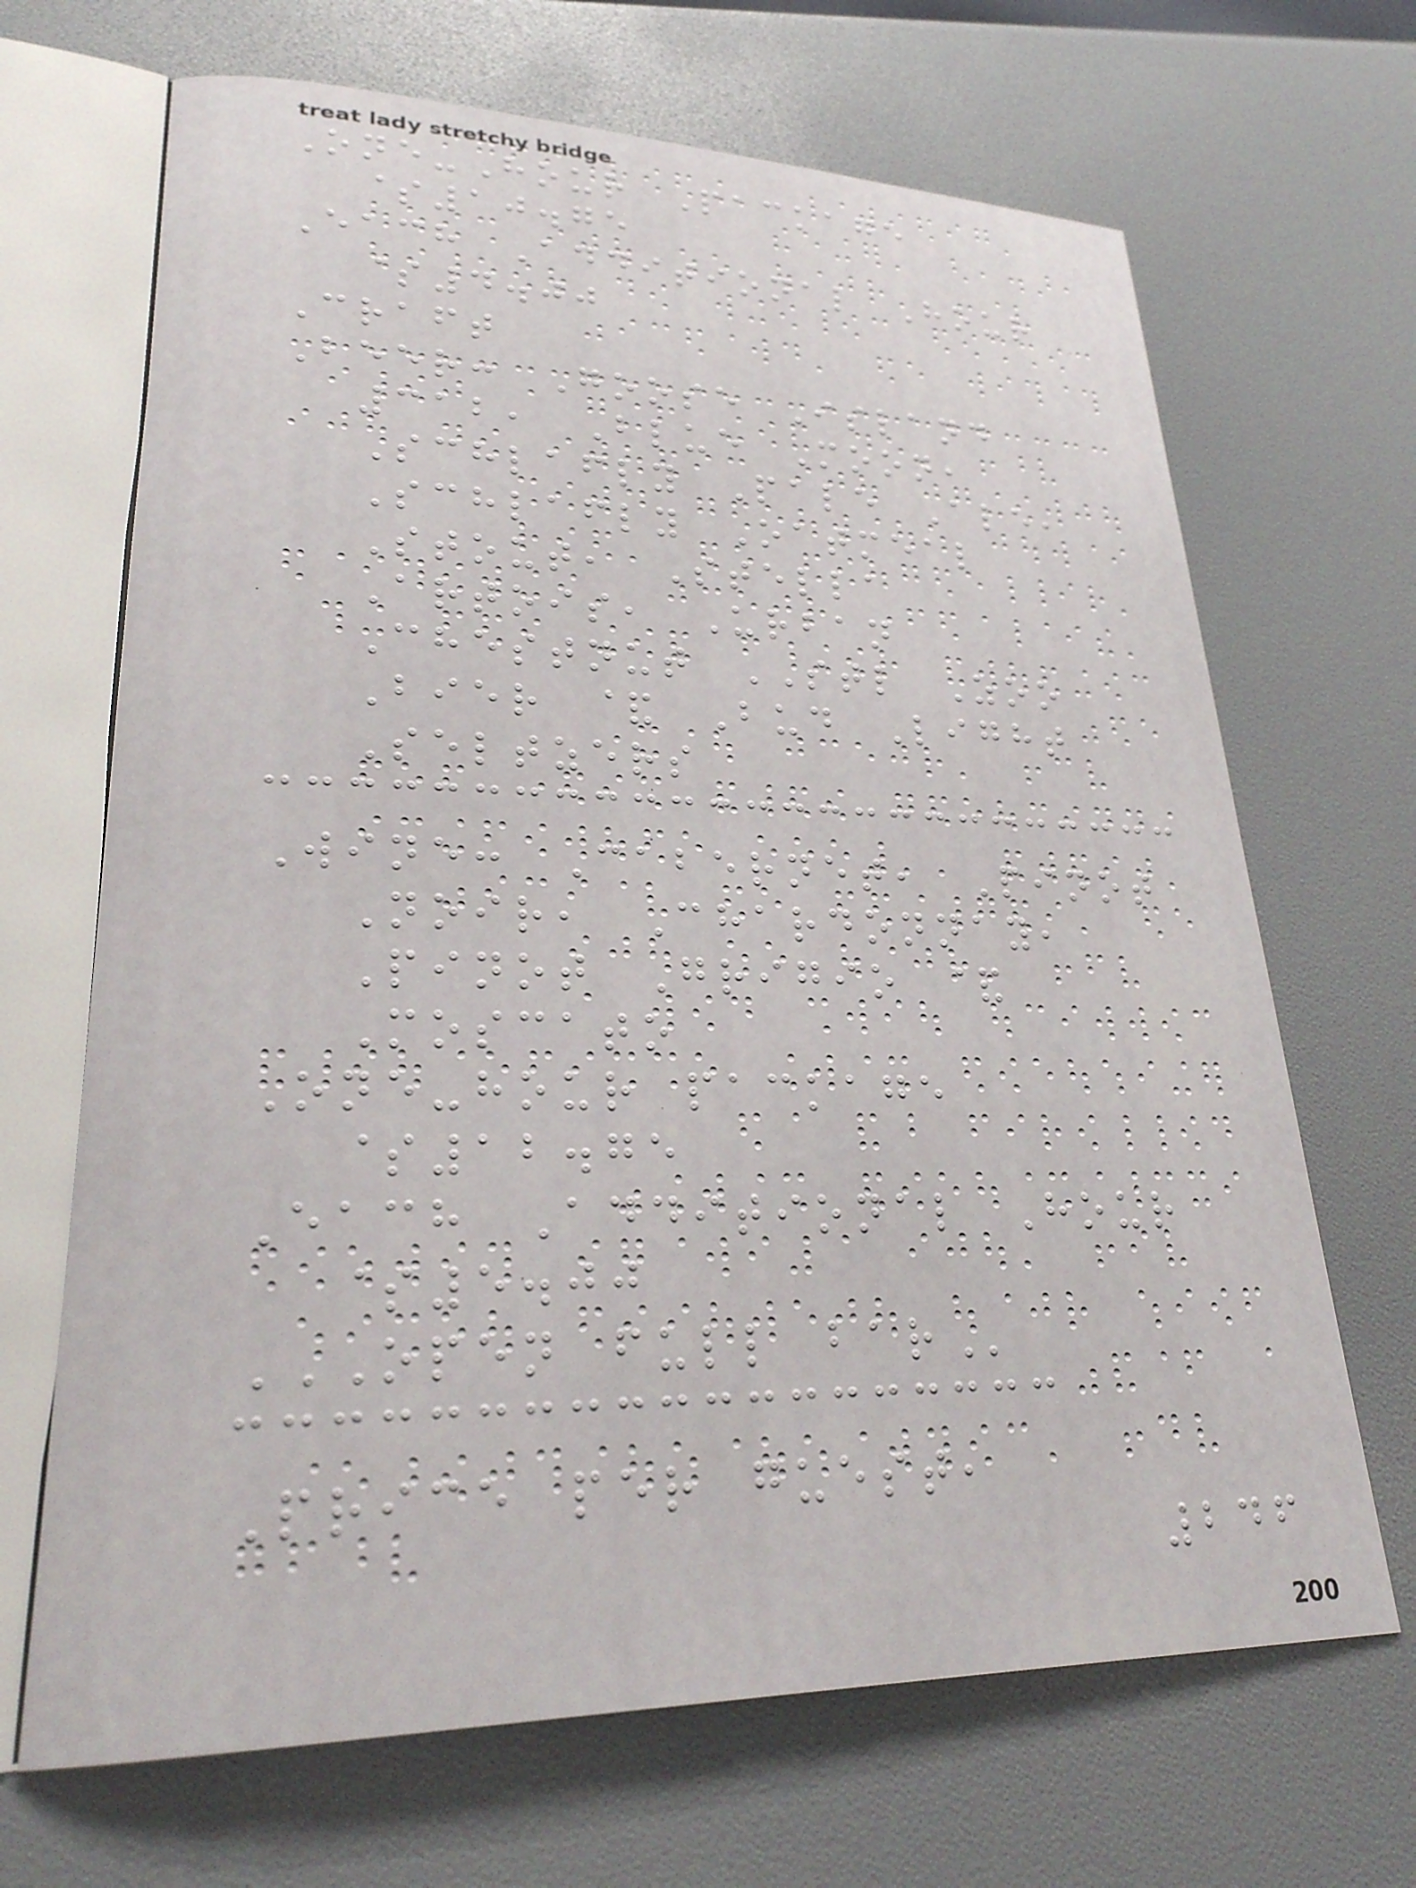One-Hour Package
$10.75
Each Additional Hour
$4.00
Craft
Beer: Goose Island
312, Blue Moon,
Schlafly Pale Ale,
Schlafly Oatmeal
Stout, Stella
Artois, Urban
Chestnut STL Zoo
Bier & Bud Light
Seltzers
Wine: Cabernet, Pinot
Noir, Chardonnay,
Pinot Grigio &
Moscato
One-hour package
$12.75
Each Additional Hour
$5.00
OPEN FULL BAR
Price per guest,
246
